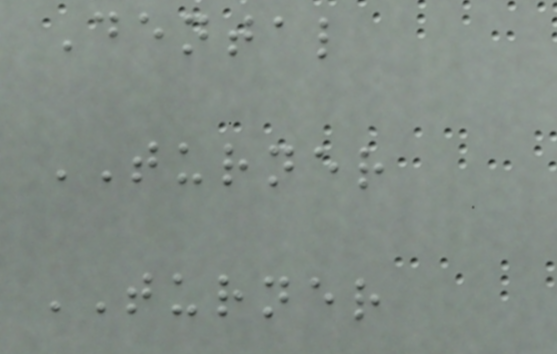Dental
TURNER
TURNER
